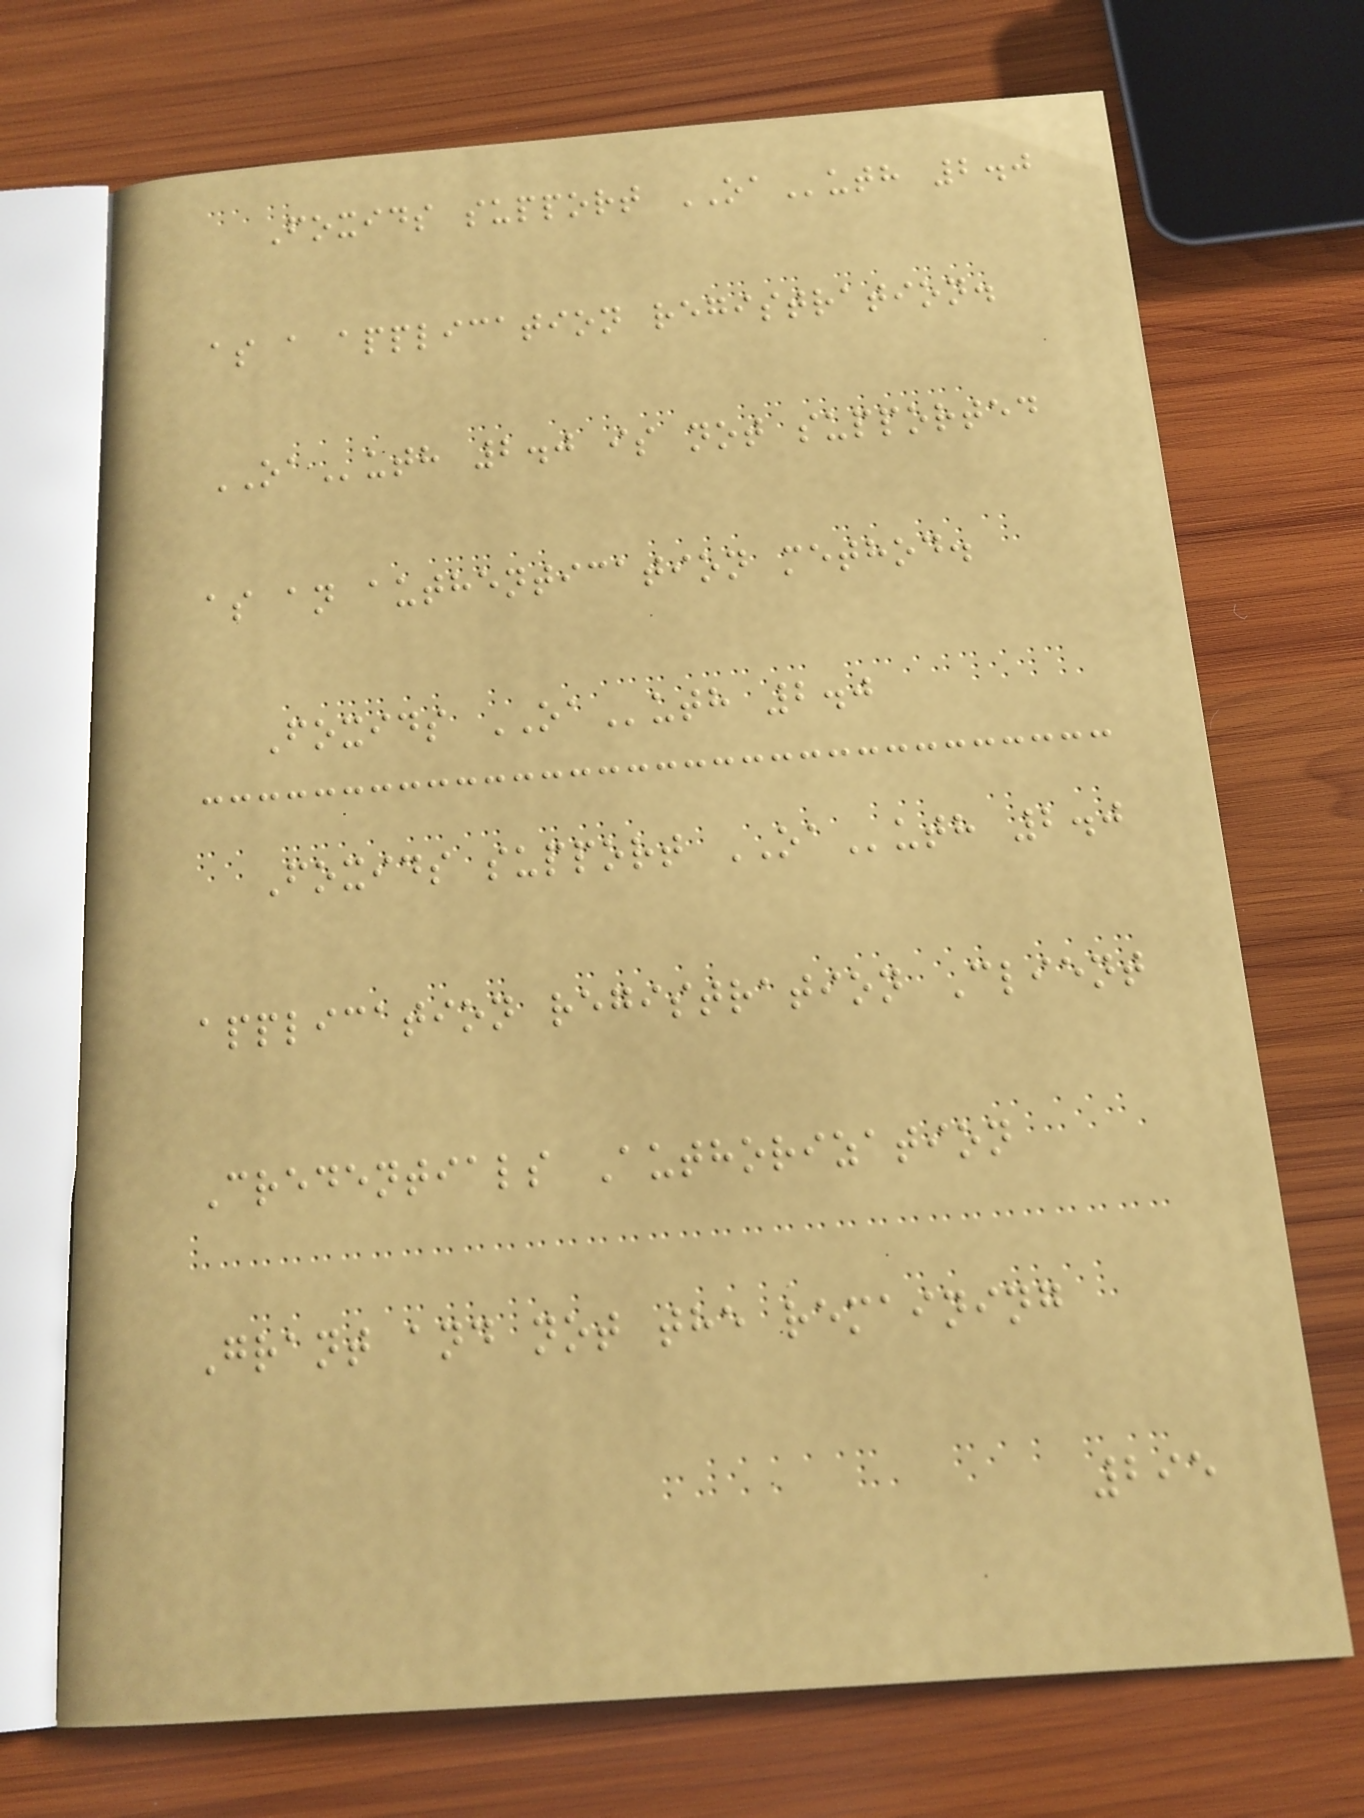Foxids support OAuth 2.0
as a application registration.
OAuth 2.0 is not supported
as an authentication method.
Foxids OAuth 2.0
Foxids support OAuth 2.0
application registration Client
Credentials Authorization
Grant and not the remaining
295
